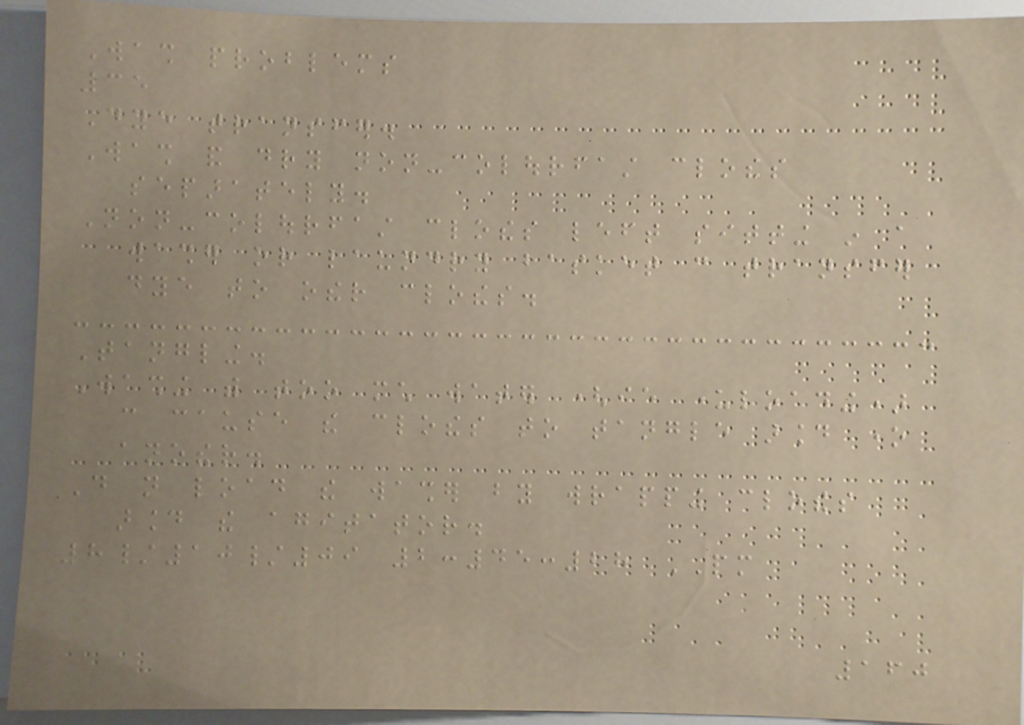Wash problems
35
Dye transfer.
Wash and dry non-colourfast clothes
separately.
Non-colourfast clothes left sitting in a
washer or laundry basket can transfer
dye to other clothes.
Tangling.
Washing with too much water (ie underloading)
can cause the clothes to tangle around one
another.
Do not load the washer by wrapping clothes
around the agitator.
8/10/09 2:45:28 PM
160
